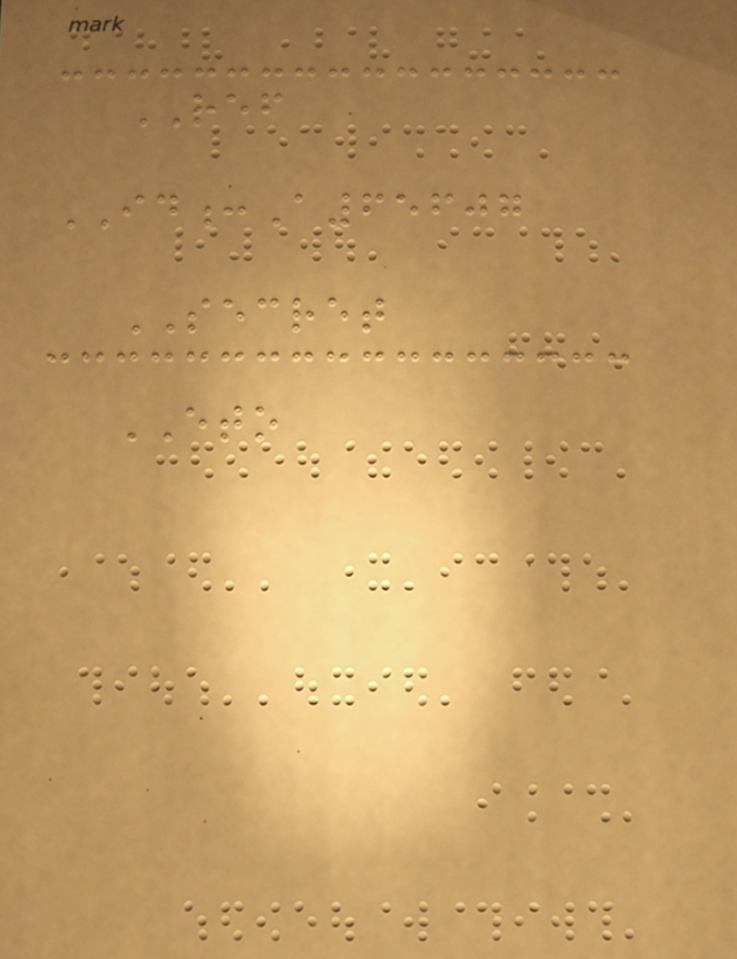REF
ID:A65607
SECRET
ETO
